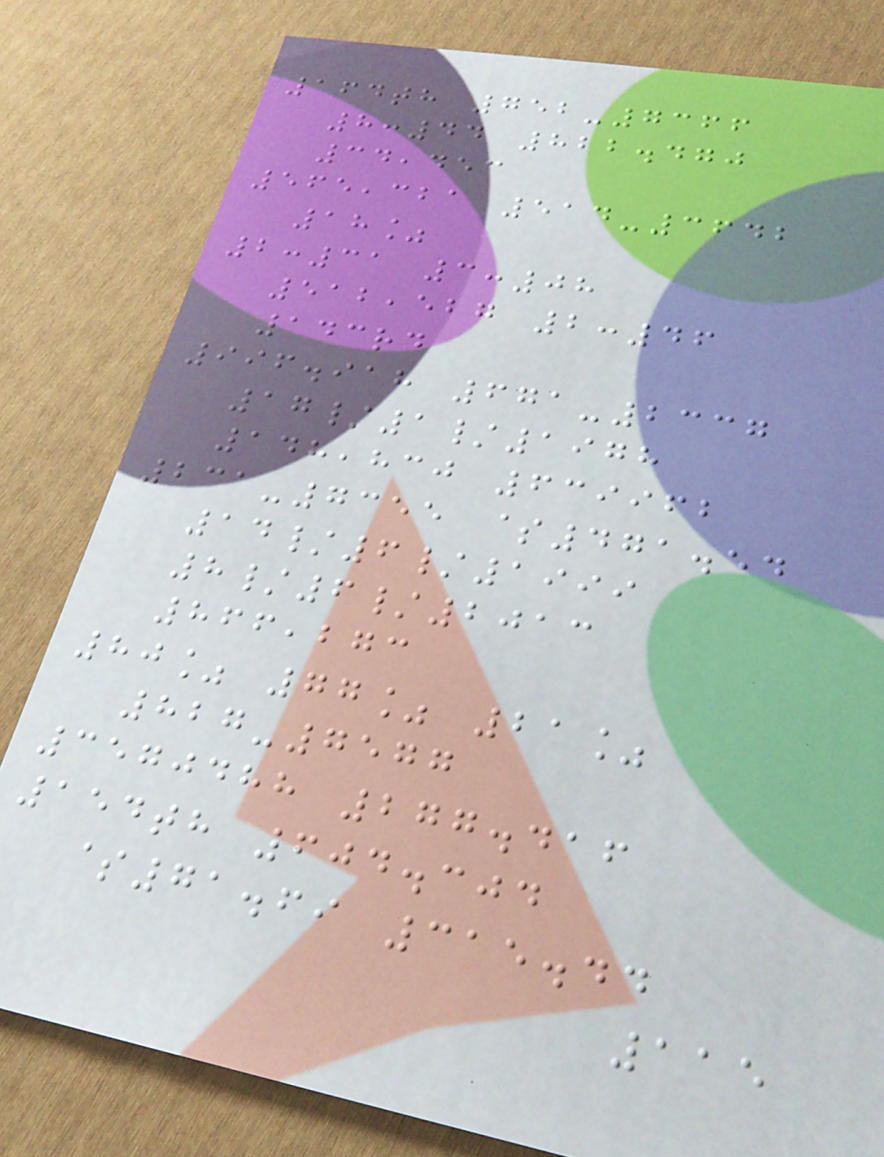164th 752-7366
8:44 822.470
34,453
565,321 514-3642
18%
2:31 3:08
512,527 2:46
143rd
996.918 671-2337
17/1/1978
148,830 639962
231-7355 $471.54
14/6/1999
8/6/2013
866,273
80% 77% 21%
827-7577
3570488 277.416
154th 604.304
$71.69 315.44
115
